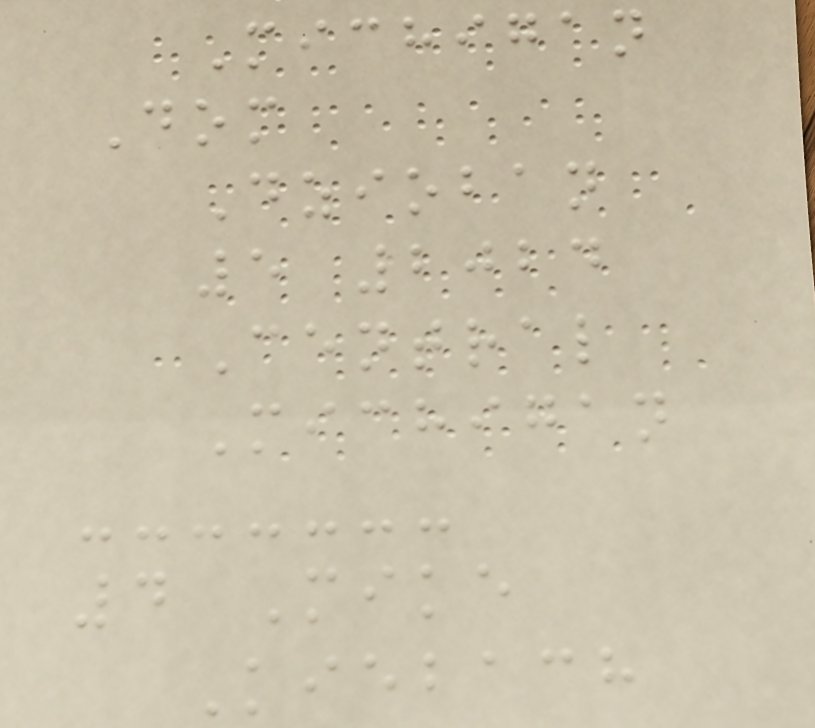Michigan
Dom
Dzioban
5 2024
Central
Michigan
4 Mike
Kiebach
